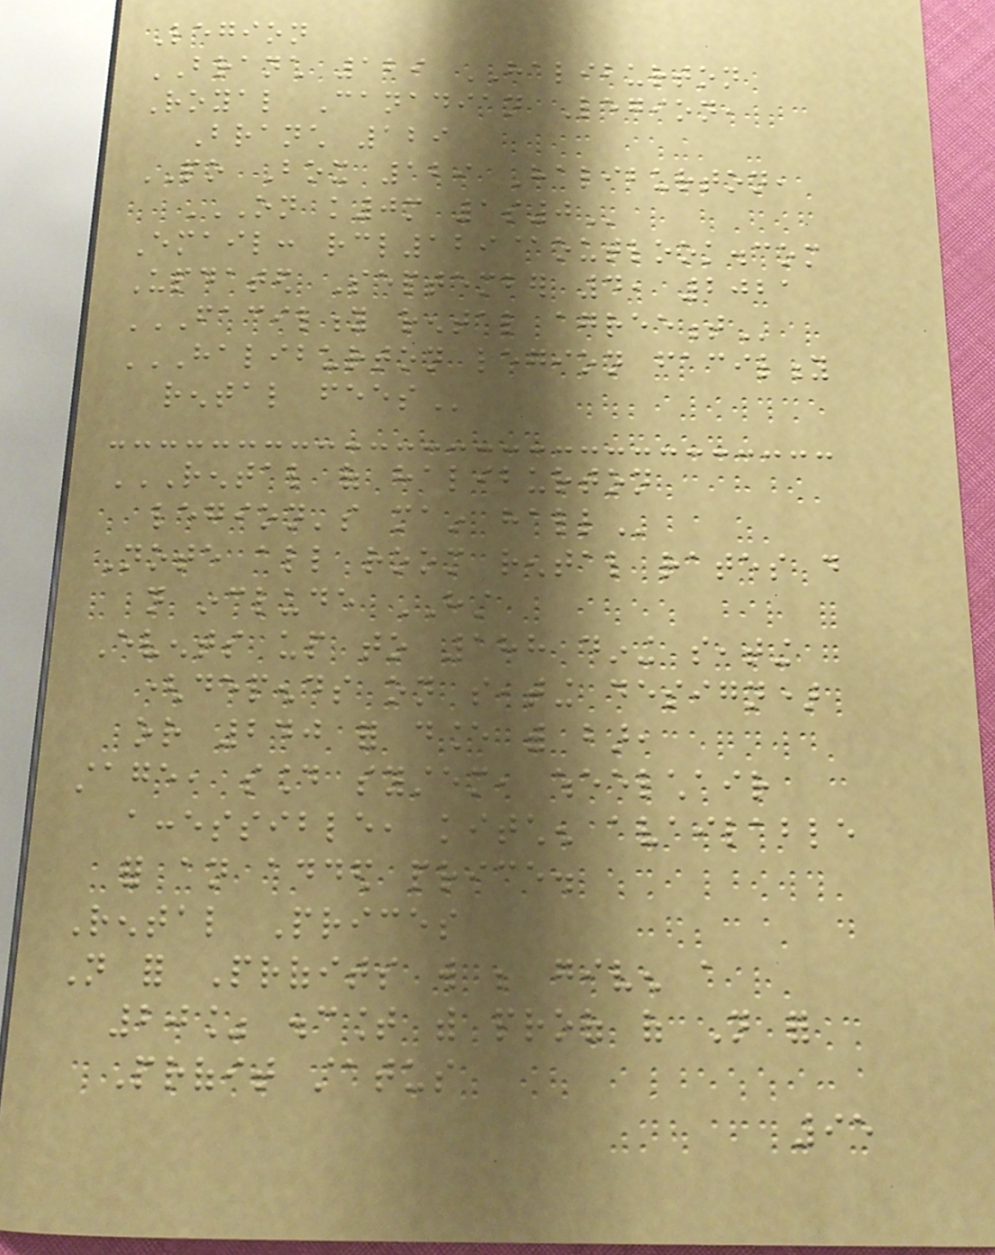Legion
BRANCH 129 HALIBURTON
Royal Canadian Legion,
Branch 129
PO Box 129 Haliburton,
ON K0M 1S0
Email: rcl129@outlook.com
Updated September 4, 2021
FACILITY RENTAL AGREEMENT
HALIBURTON LEGION FACILITY
RENTAL FEES
RENTAL OF HALIBURTON
LEGION'S MAIN HALL
Note all room rental rates do
not include HST
Events up to 188 dining seating
(depends on seating design)
or 240 for dance with bar,
stage, sound system, wheelchair
accessible, kitchen available
for an added price.
Rental Prices
Not for Profits will be given a
20% discount with proof of Not for
Profit status
95
